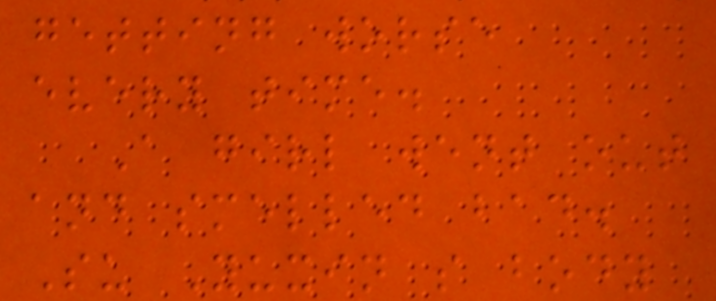getting worse
every time.
A girl went out
and smelled bad.
Su Yuxin s body
